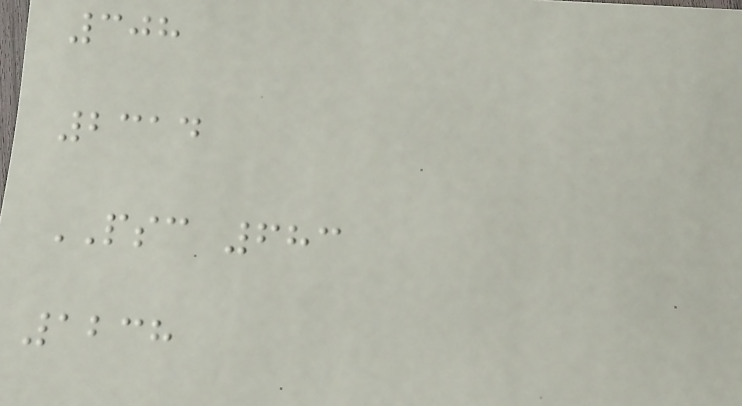308
2314
PSC 683
1238
